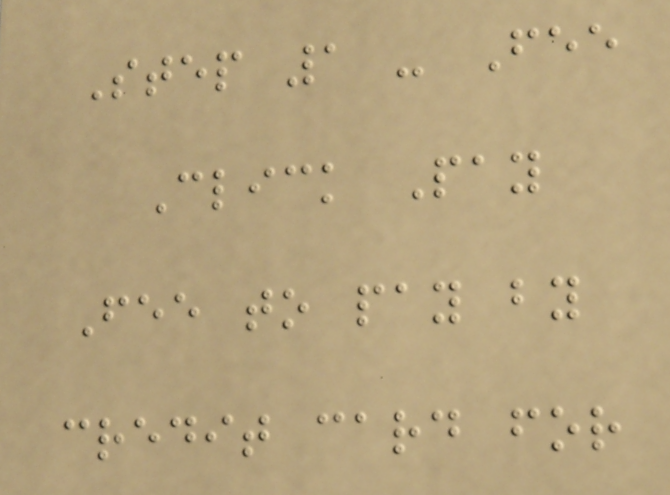Step 1 - Fee
Click Pay
Fee to pay by
credit card for
